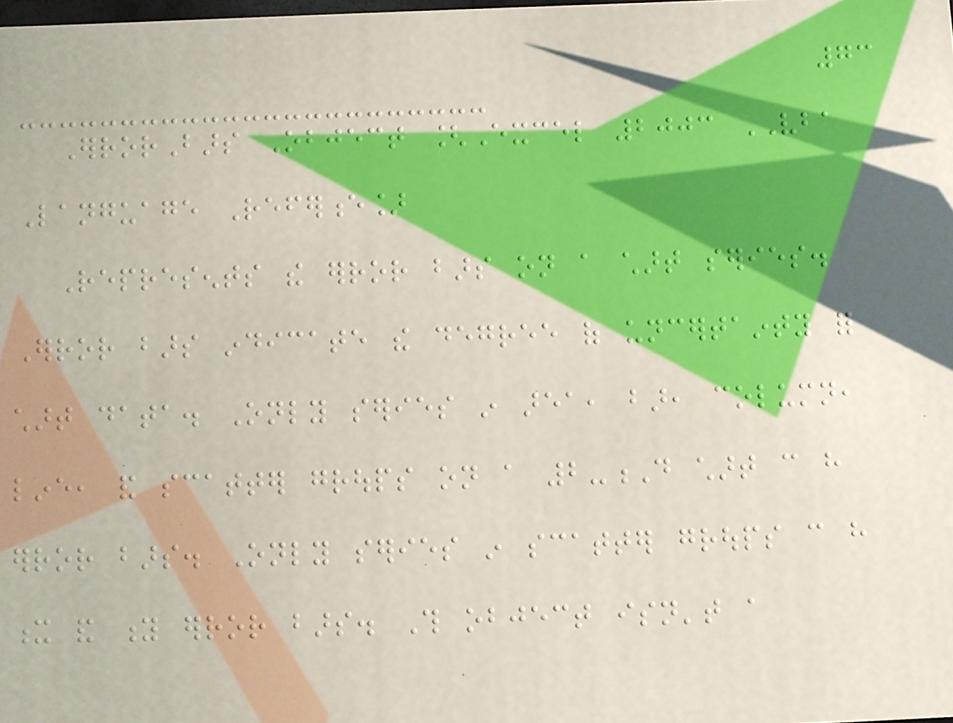73
ErrorBars Object [Excel 2003 VBA
Language Reference]
Represents the error bars on a chart series.
Error bars indicate the degree of uncertainty for
chart data. Only series in area, bar, column,
line, and scatter groups on a 2-D chart can have
error bars. Only series in scatter groups can have
x and y error bars. This object isn't a
